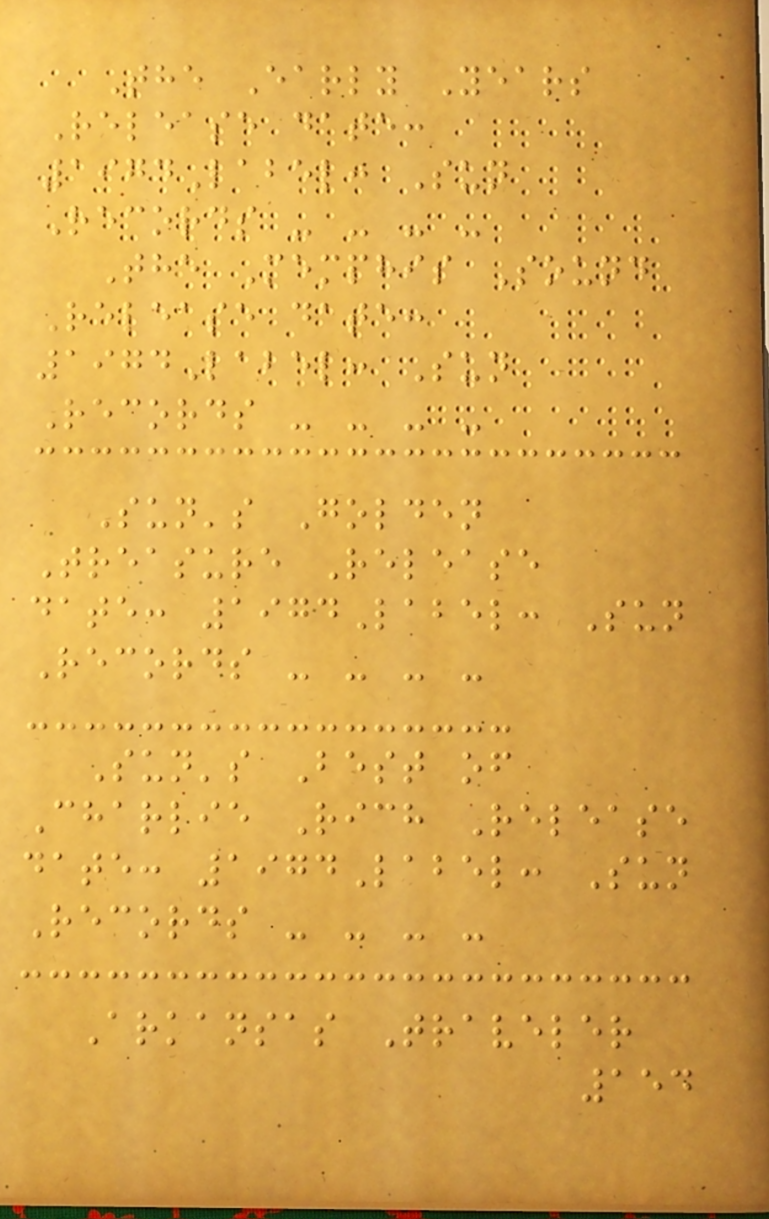The Early Years
Release date:
1974Label: Sun
Records - - - -
The Memphis Sound
Release date:
1974Label: Sun
Records - - - -
Sun's Golden
Treasure Release
date: 1974Label: Sun
Records - - - -
Sun's Best of
Charlie Rich Release
date: 1974Label: Sun
Records - - - -
Arkansas Traveler
154
